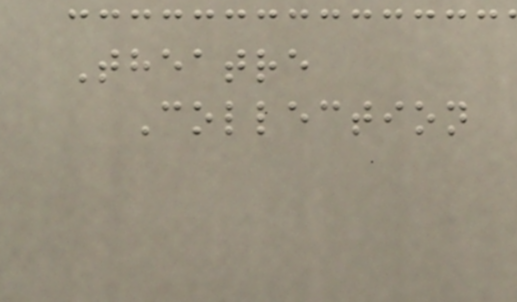Theatre
Collection
